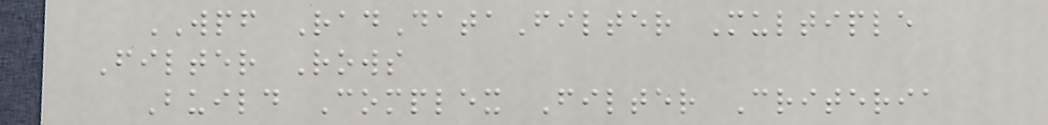WPF RadDataFilter Multiple
Filter Rows
Build Complex Filter Criteria
